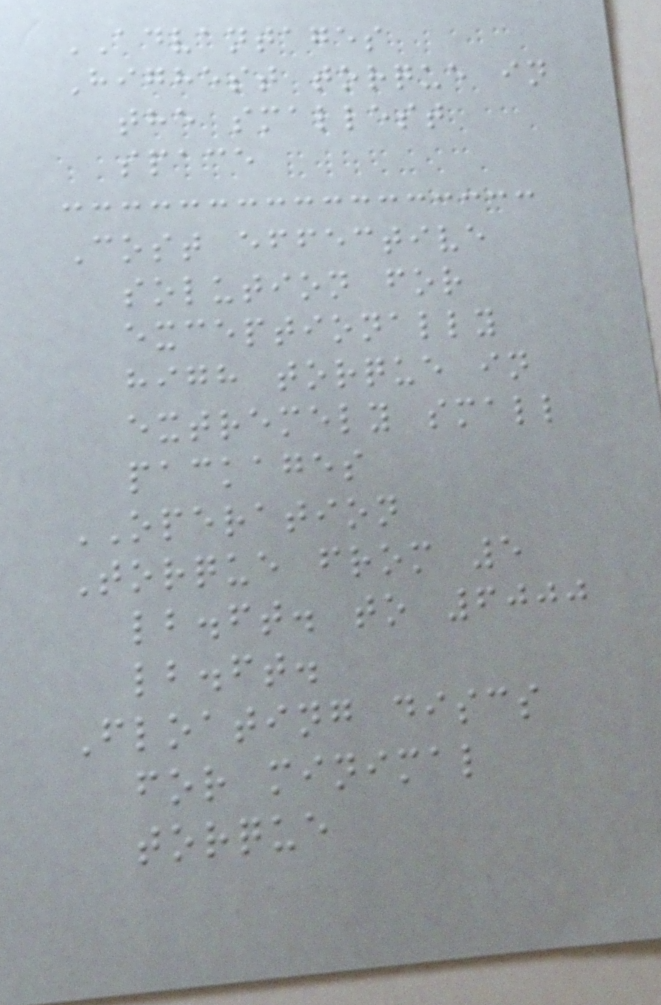ADVANTAGES
Highest torque in
the smallest
space
Cost effective
solution for
exceptionally
high torque in
extremely small
packages
OPERATION
Torque from 5
lb.ft. to 6000
lb.ft.
Floating discs
for minimal
torque
